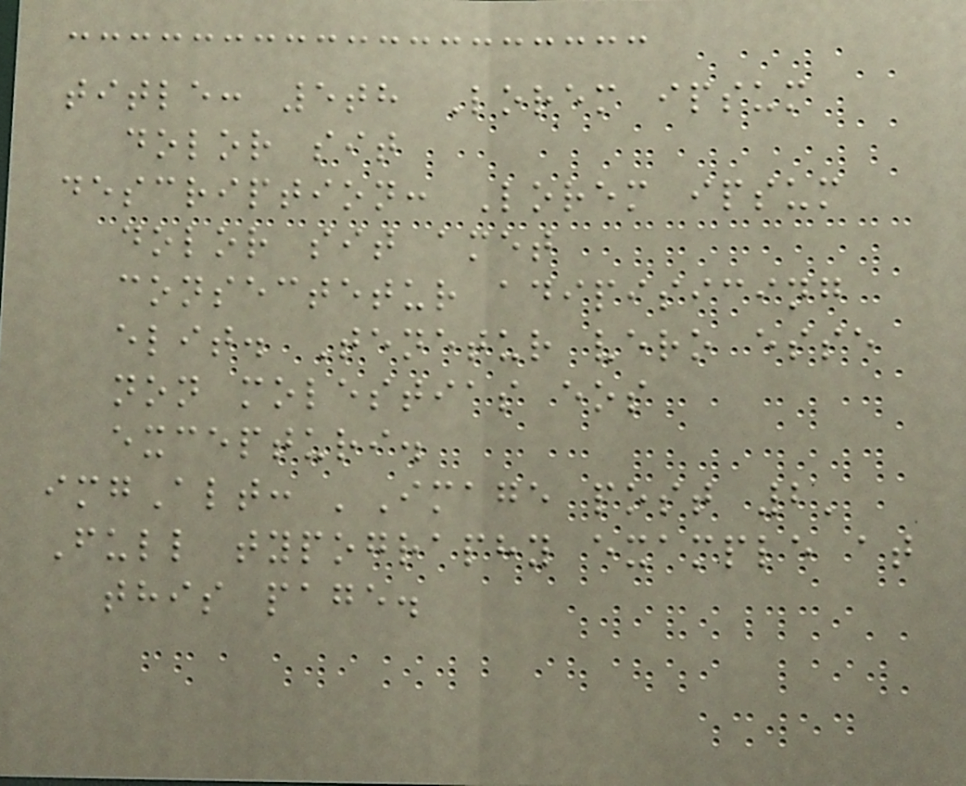title: 5th Lorem ipsum
dolor sit
description: Lorem ipsum
dolor sit amet
consectetur adipisicing
elit. Tenetur vero esse
non molestias eos
excepturi.
imgAlt: 'Image post 2'
Full typography example at
this page.
